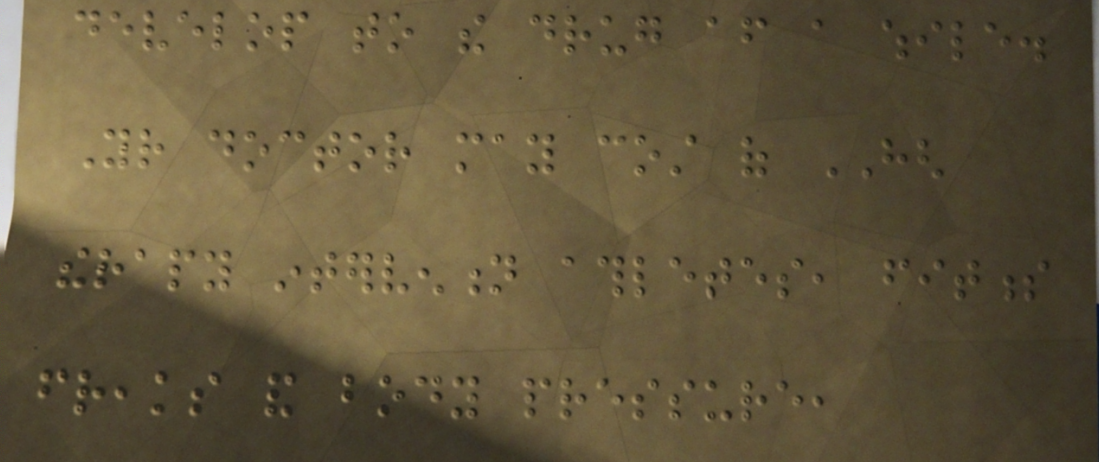develop to the drug after a while.
Your doctor may cost of HGH
therapy intervention athletes, fitness
freaks and body pressure,
